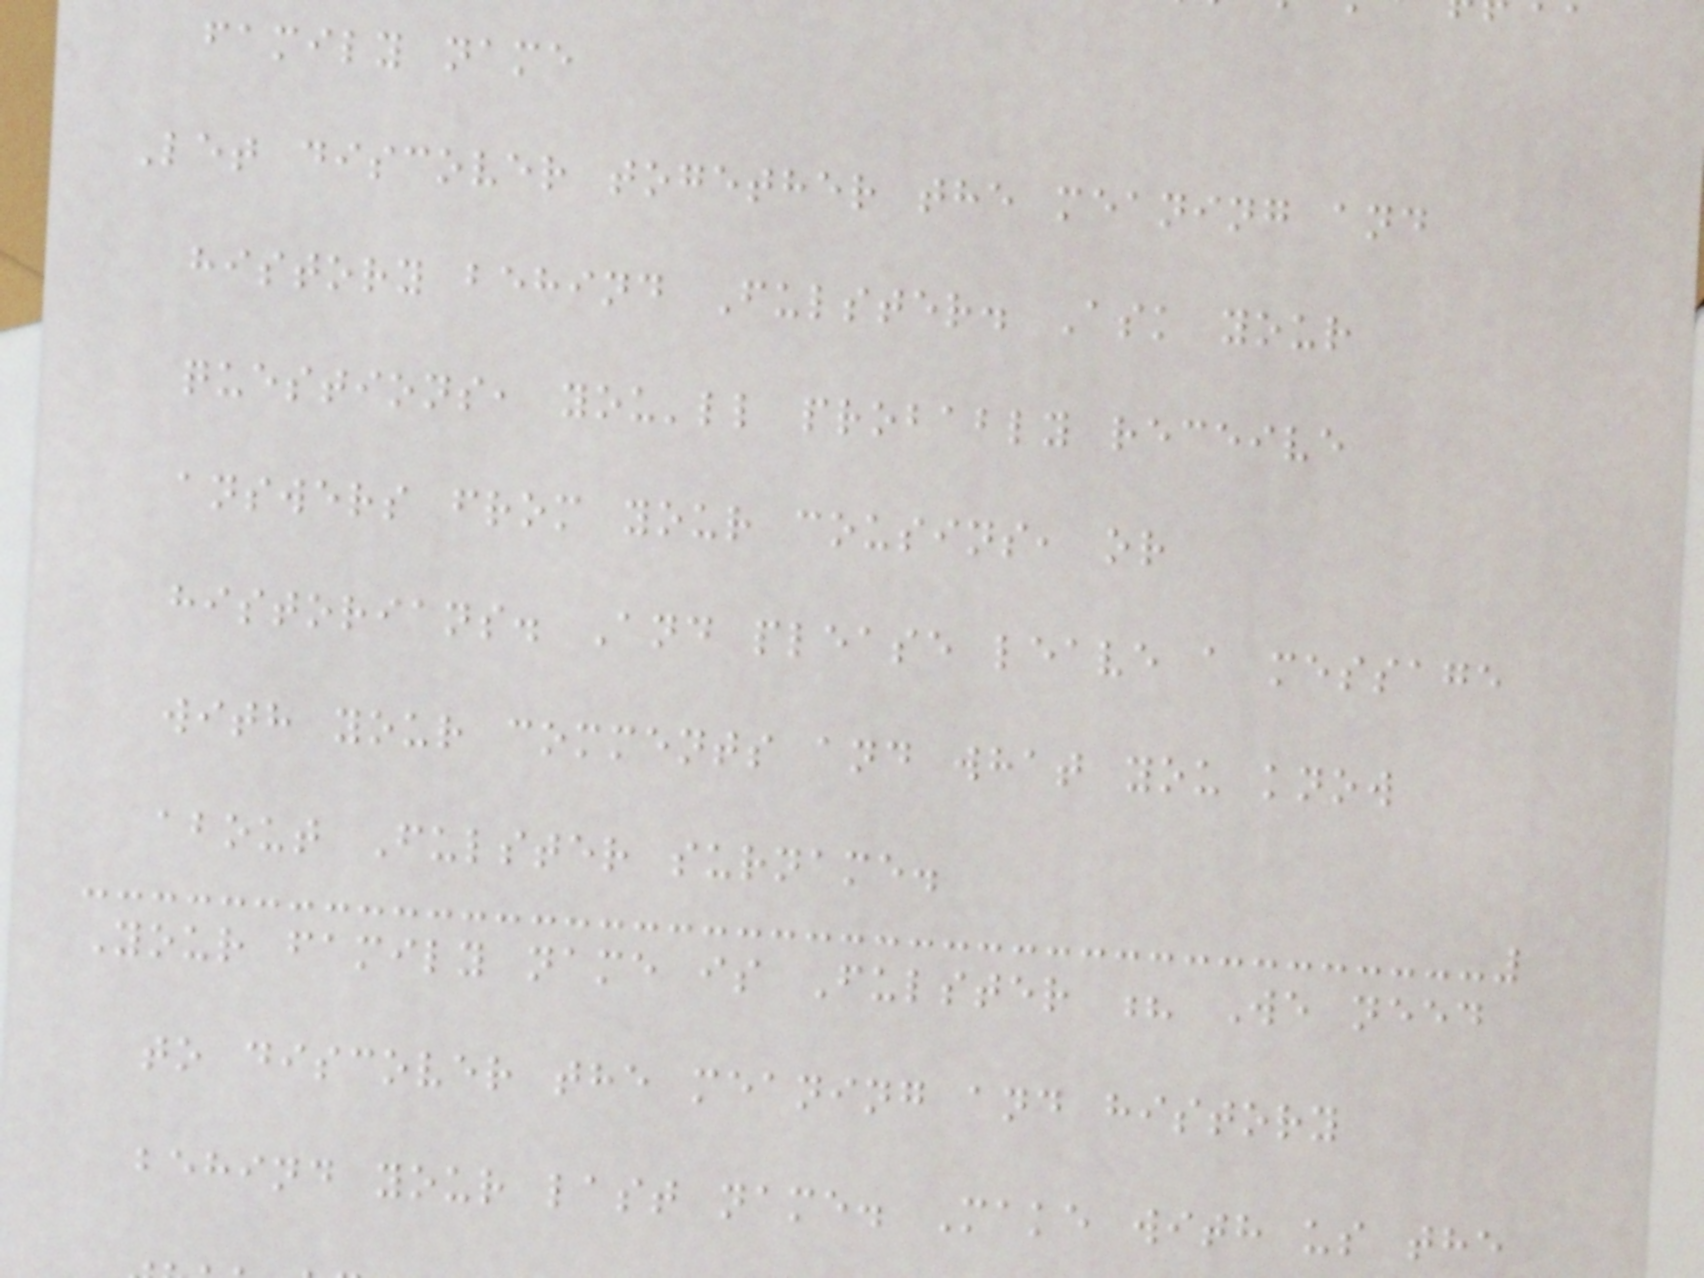family name
Let discover together the meaning and
history behind Fulster. Ask your
questions, you'll probably receive
answers from your cousins, or
historians. And please leave a message
with your comments and what you know
about Fulster surname.
Your family name is Fulster ? We need
to discover the meaning and history
behind your last name. Make with us the
